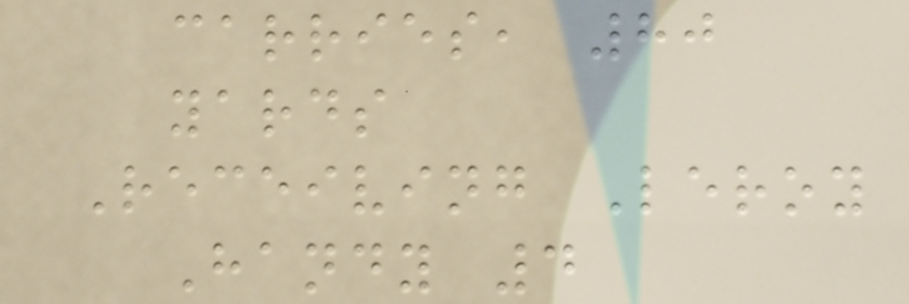carries, 80
yards
Receiving Leroy
Handy 4
